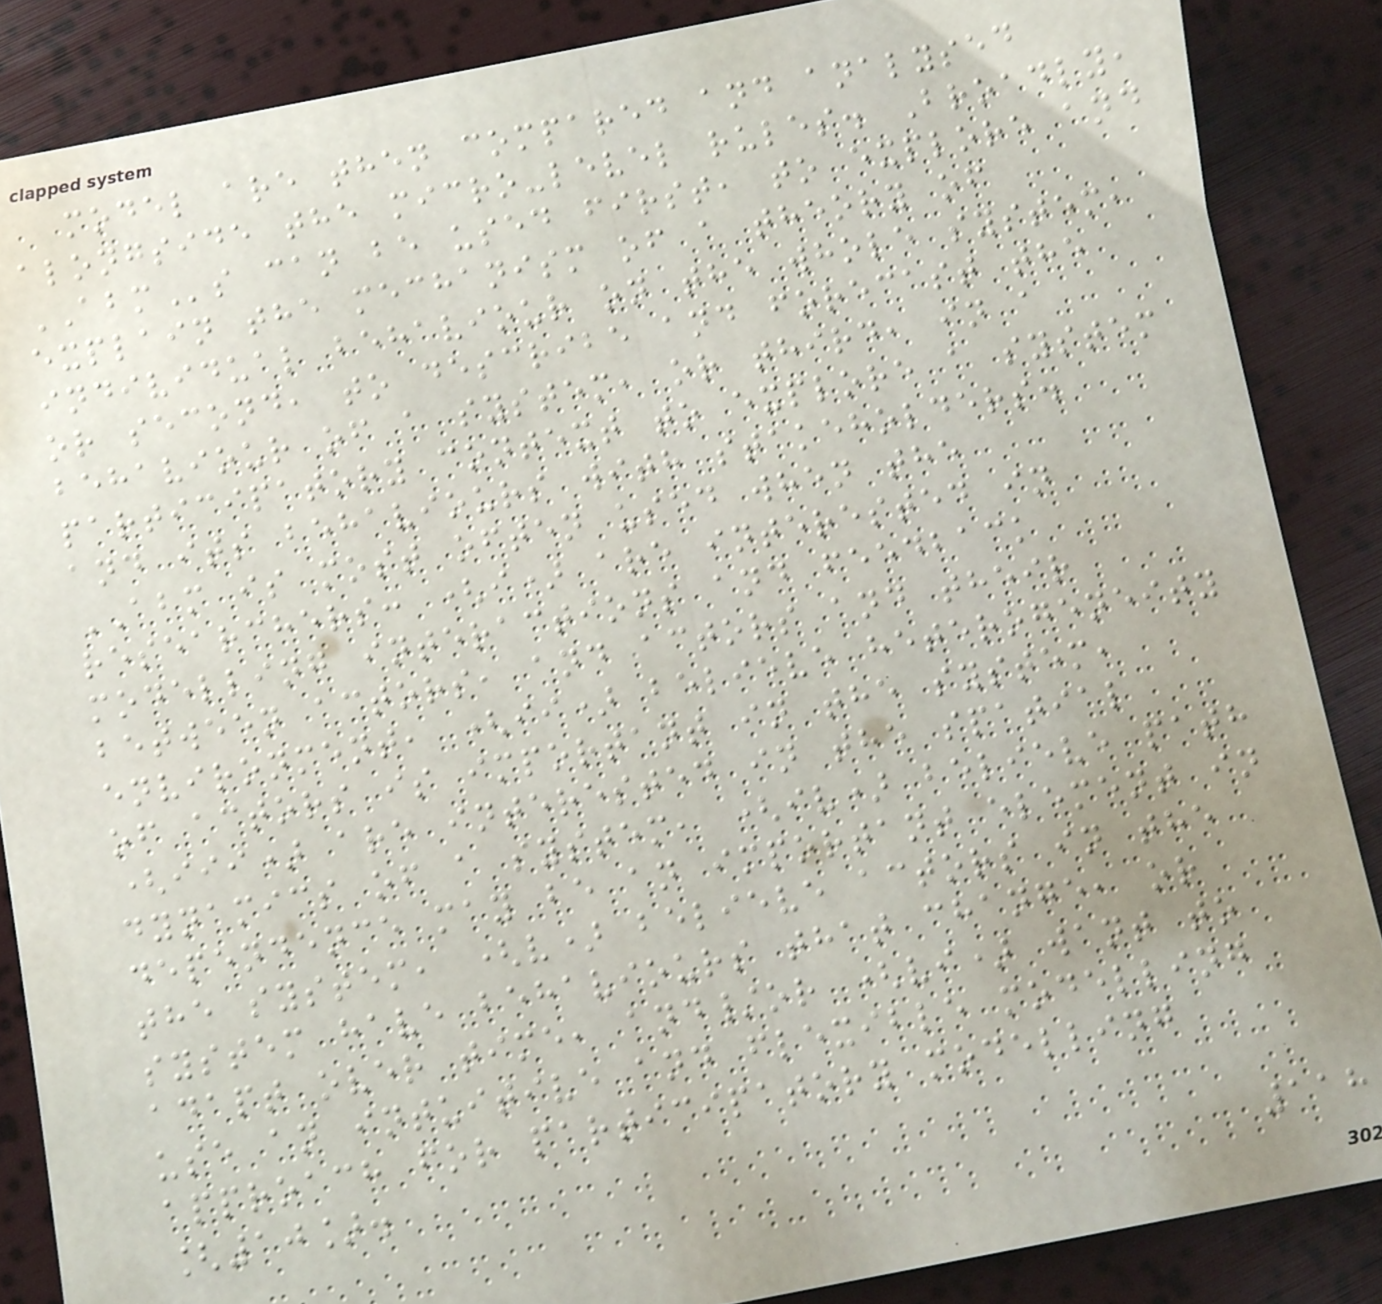model are then compared and analysed
alongside the micro-level rules. Broadly,
ABMs can be used first, to explore and
explain the mechanism of a theory of
individual behaviour on the whole system,
or second, to describe and forecast the
behaviour of a system, or third, in a
participatory context to explore a system
and its behaviours with stakeholders.
ABM is most often used when the
researchers: (i) are interested in
modelling interactions and feedback
between actors, and actors and their
environment, (ii) believe heterogeneity
of actors is important in the system,
(iii) are interested in the spatial
dynamics of a system, (iv) believe path
dependence may be an important element in
the system, (v) believe actors in the
system have behaviours that change, or
adapt over time, and/or (vi) want to
use an intuitive and flexible modelling
approach for participatory modelling
[10].
118
